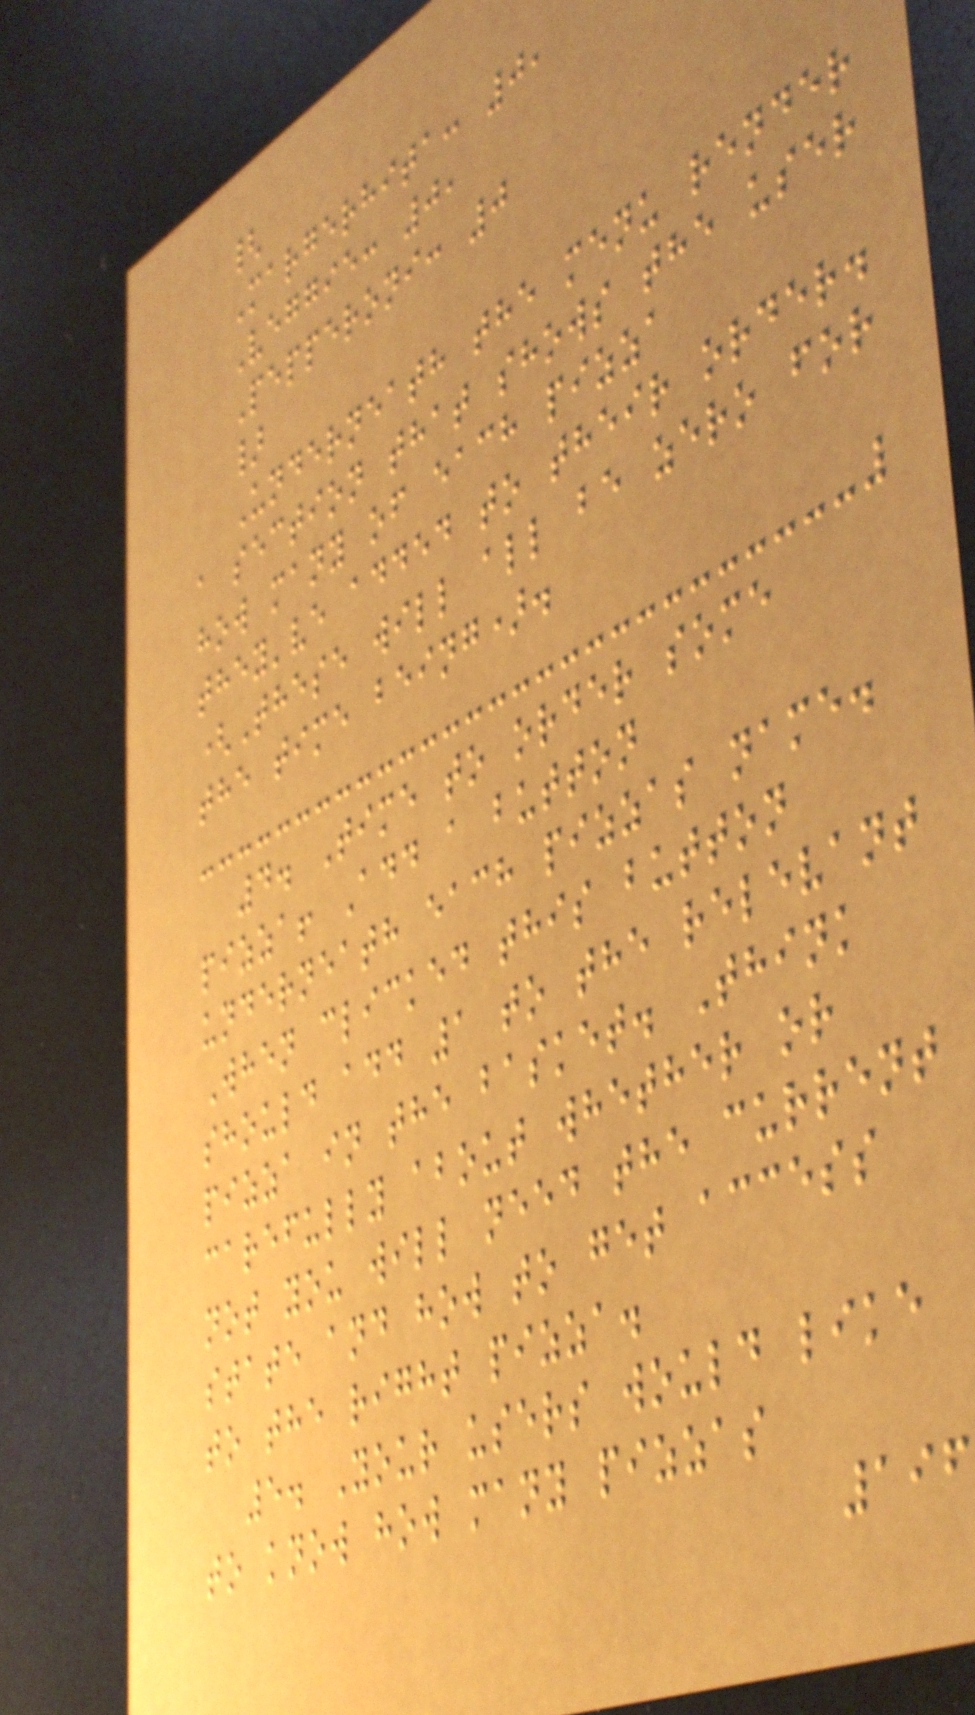{
Margerhita: 0,
Veggie: 0,
Pepperoni: 0
}
Underneath the menu render
a section that shows the user
how many of each pizza
they've added to their order.
(These will all be zero for
the time being).
4. Time to order some
pizza! Add a button
underneath each pizzas name.
When clicked this button
should add 1 to the relevant
pizza in the basket. Think
carefully about whether or
not you will need the current
state and how to get access
to the right pizza.
5. Your users would like
to know how many pizzas
196
